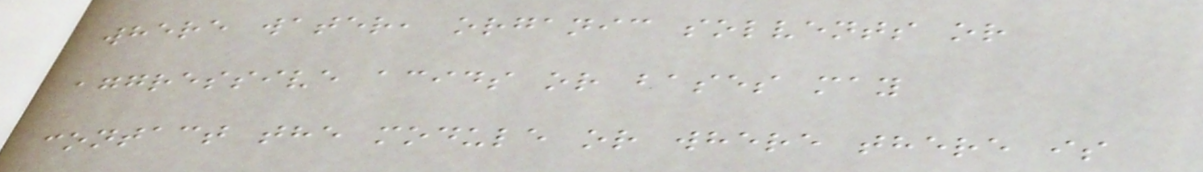where water, organic solvents or
aggressive acids or bases may
contact the module or where there is
